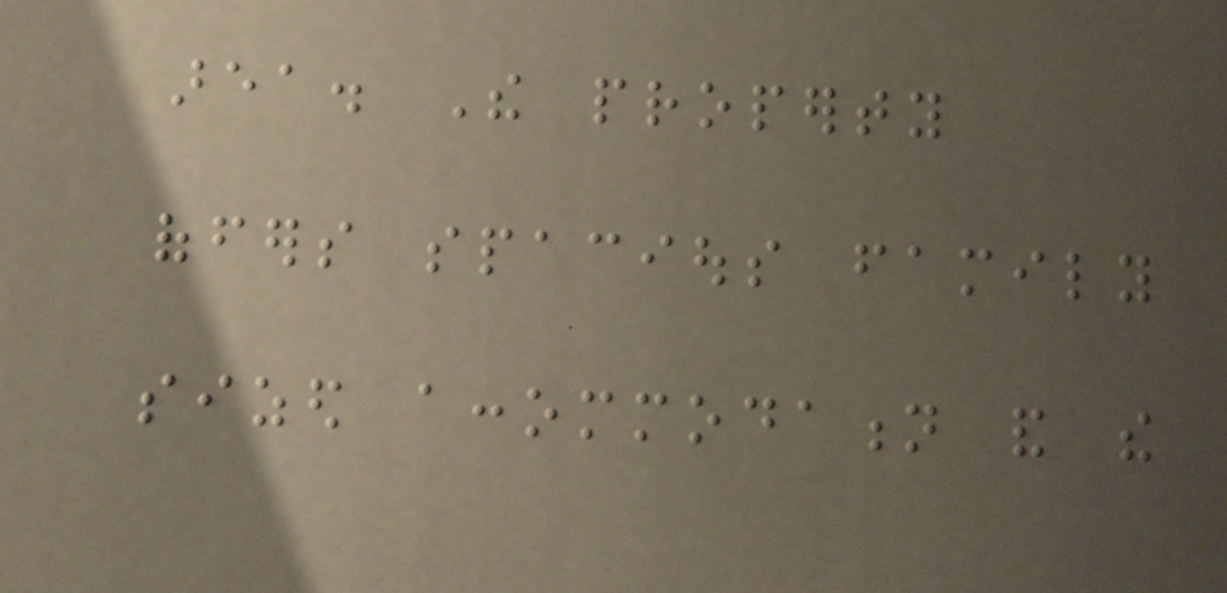area. The property
offers spacious family
sized accommodation and the
